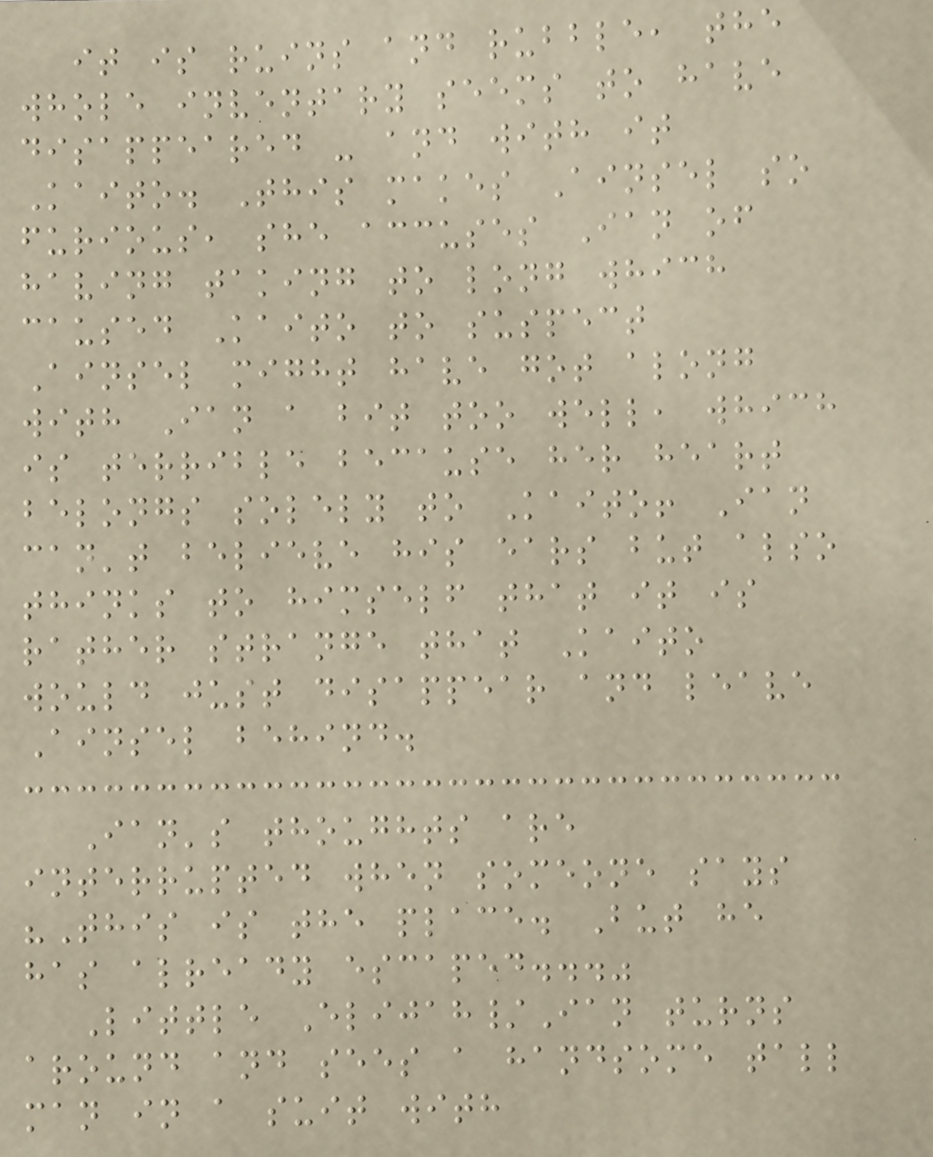it is ruins and rubble, the
whole inventary seems to have
disappeared - and with it
Kaito. This makes Ainsel so
furious, she accuses Ian of
having taking to long which
caused Kaito to suspect
Ainsel might have got along
with Ian a bit too well, which
is terrible because her heart
belongs solely to Kaito! Ian
can't believe his ears but also
thinks to himself that it is
rather strange that Kaito
would just disappear and leave
Ainsel behind.
Ian's thoughts are
interrupted when someone says
"This is the place. But he
has already escaped..."
Little Elijah/Ian turns
around and sees a handsome tall
man in a suit with
